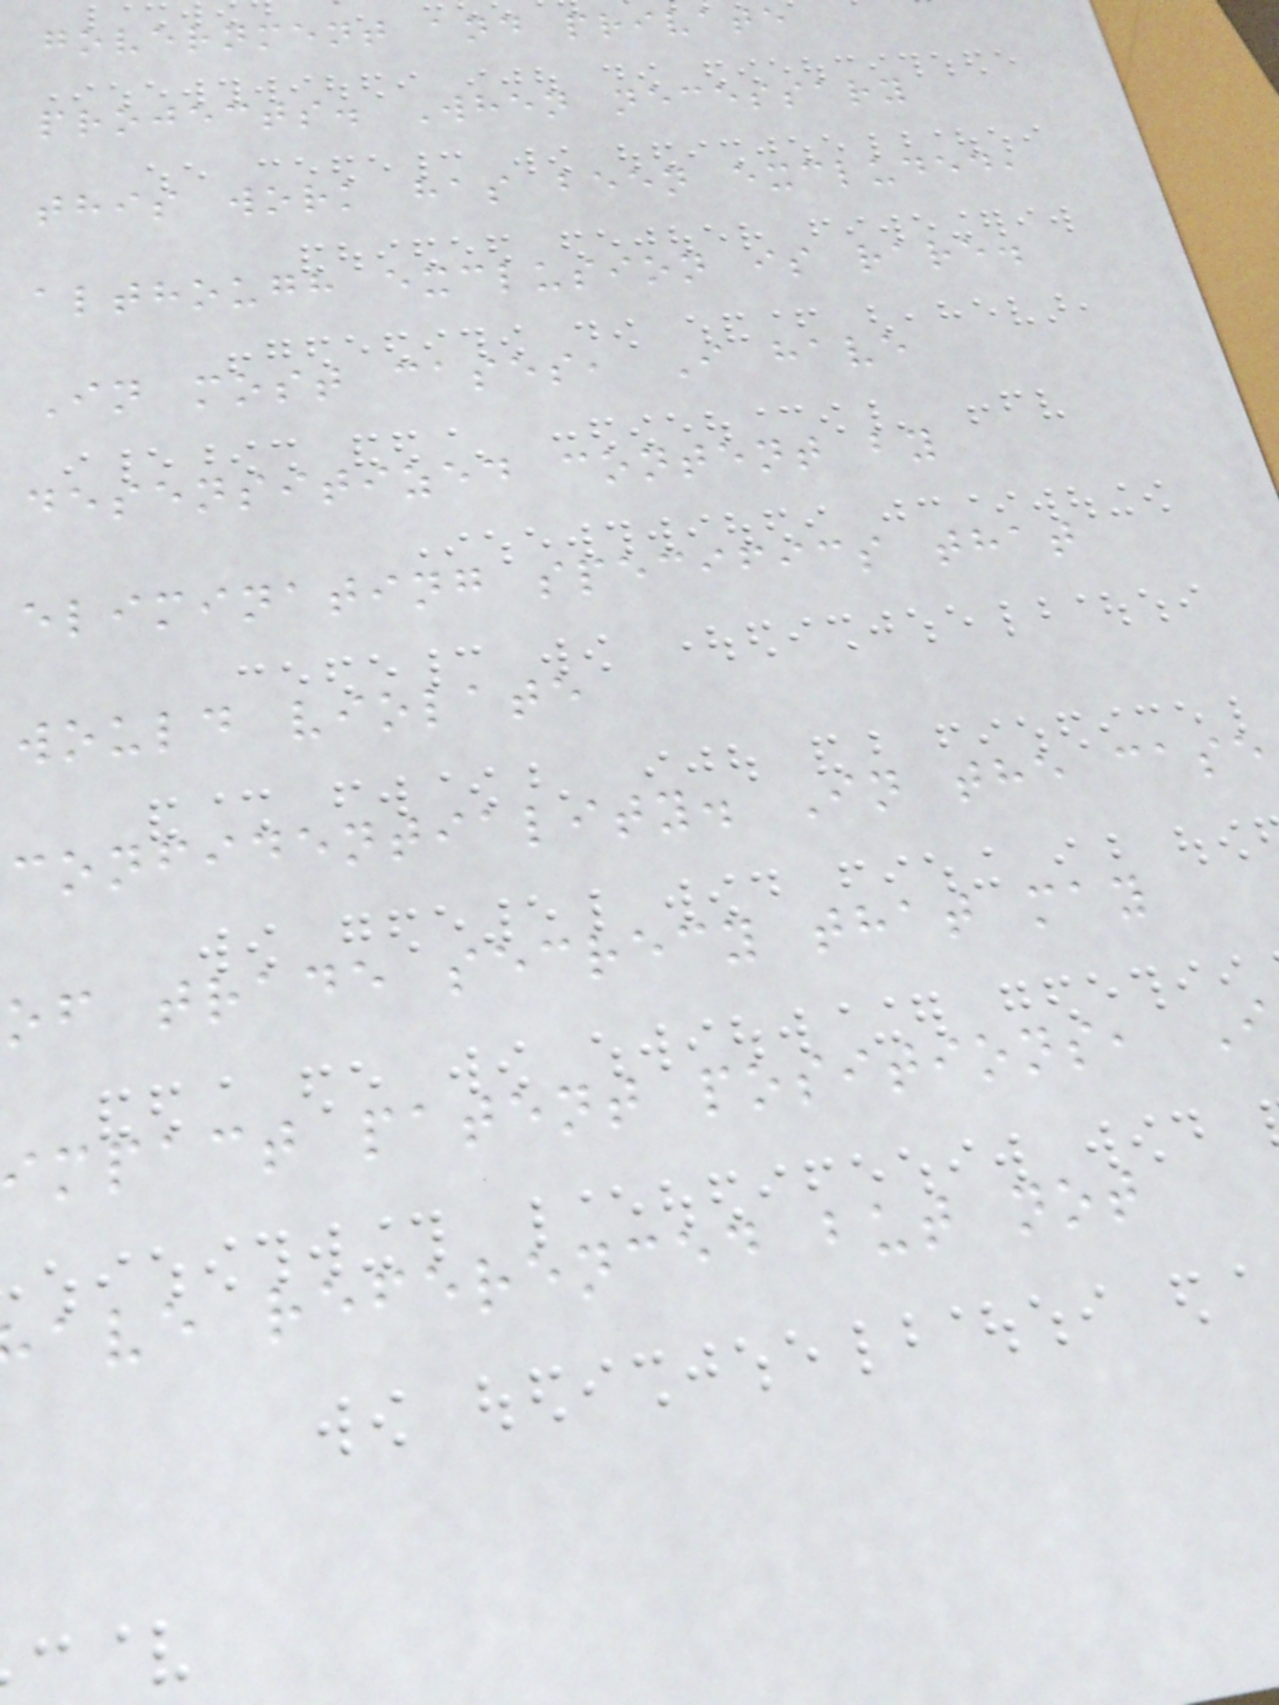government and private
projects. When necessary
this work has been excluded,
although exclusion is rare.
In most cases, I have
desensitized content by
eliminating specifics that
would violate
confidentiality. In the case
of trade secrecy that may
mpact patent positions, I
ave referenced but not
